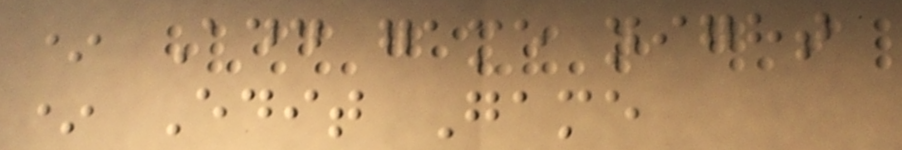* Add game night
* Edit Game
